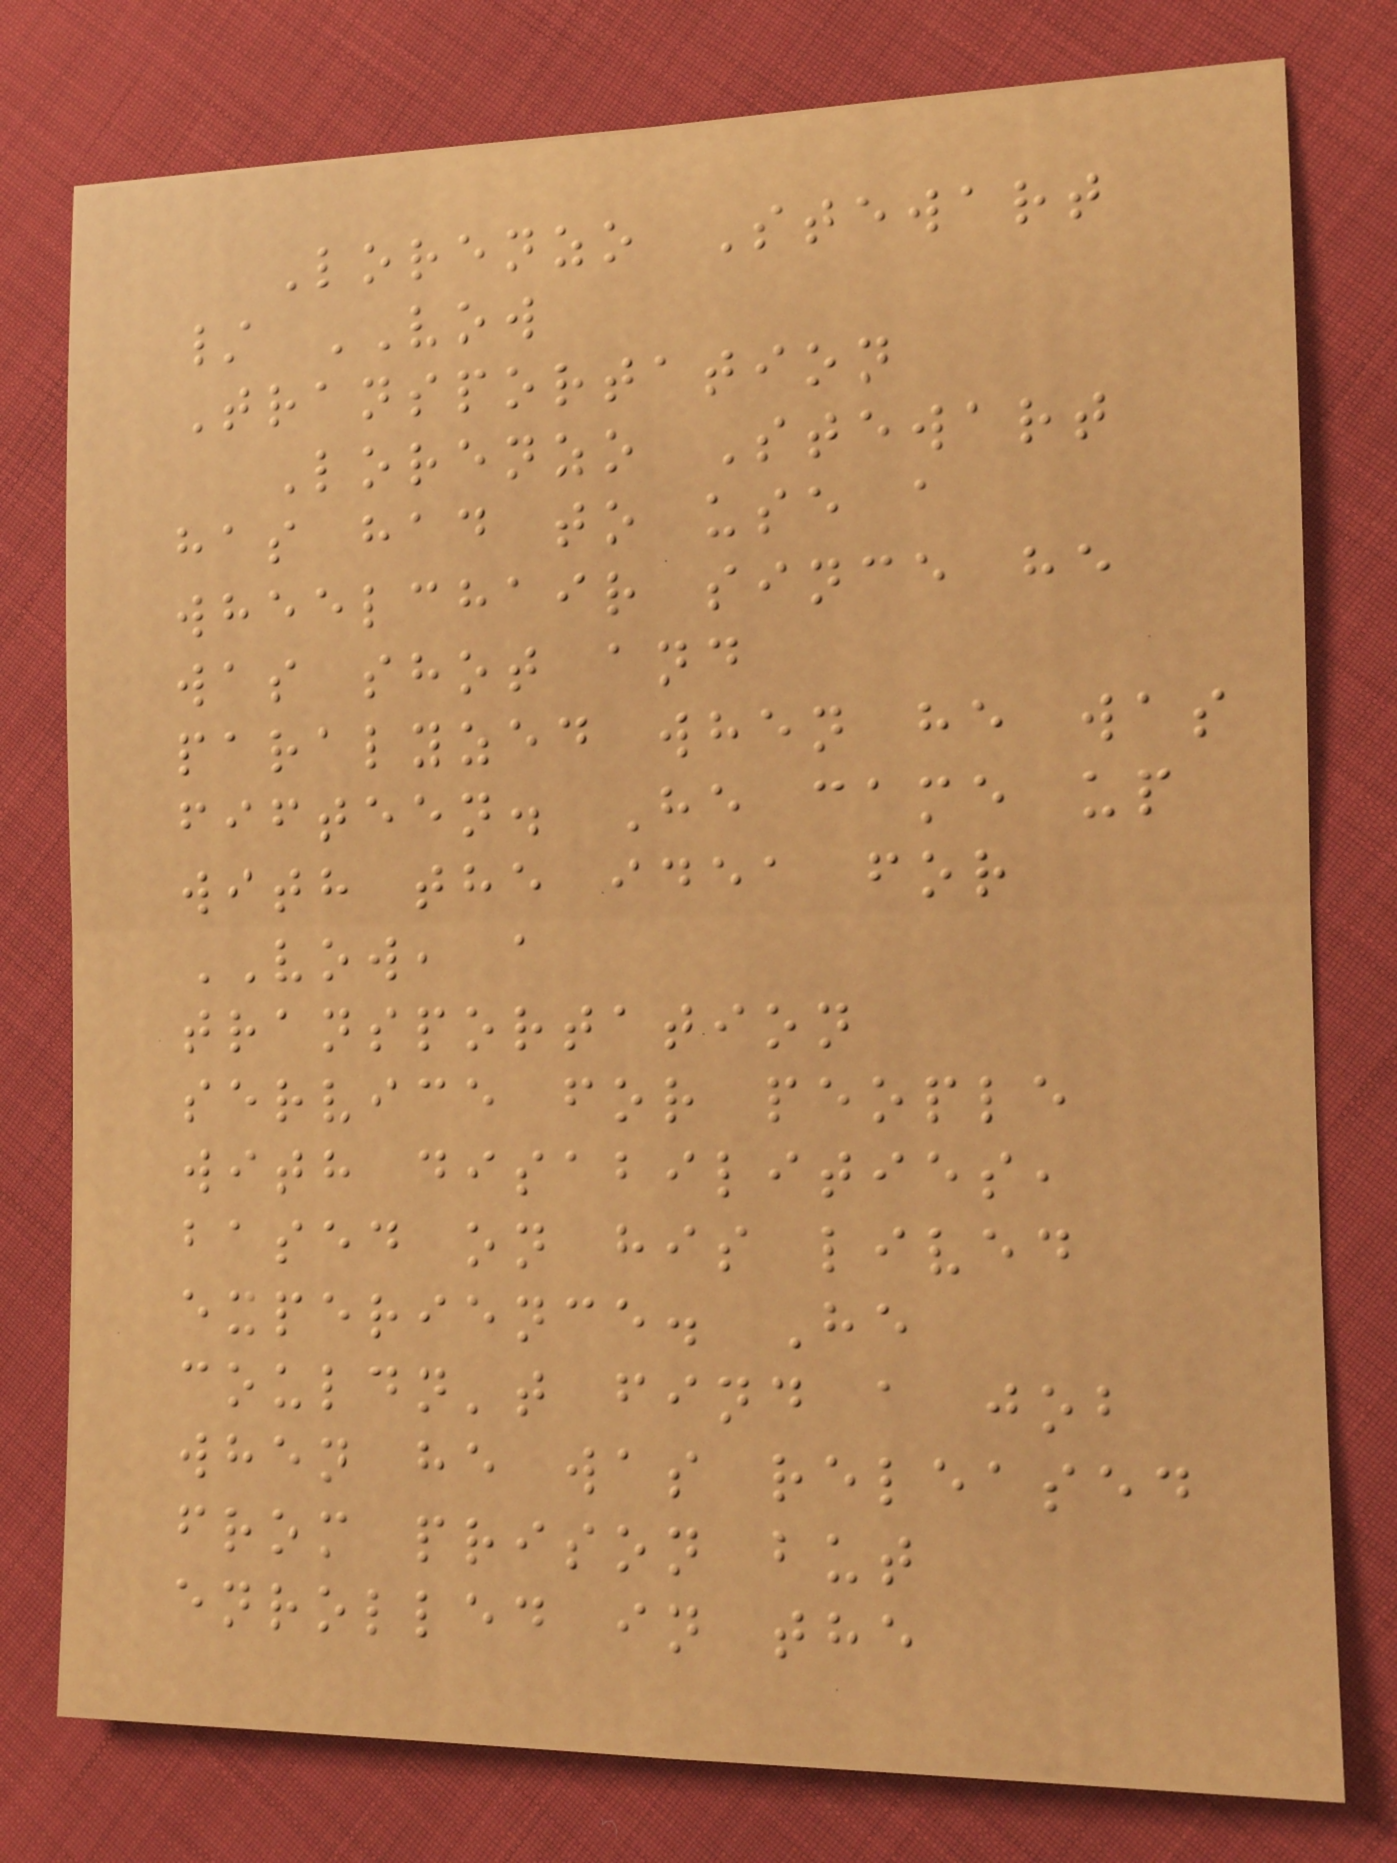Lorenzo Stewart
/ VOW
Transportation
Lorenzo Stewart
has had to use a
wheelchair since he
was shot and
paralyzed when he was
fifteen. He came up
with the idea for
VOW, a
transportation
service for people
with disabilities,
based on his lived
experience. He
couldn't find a job
when he was released
from prison but
enrolled in the
